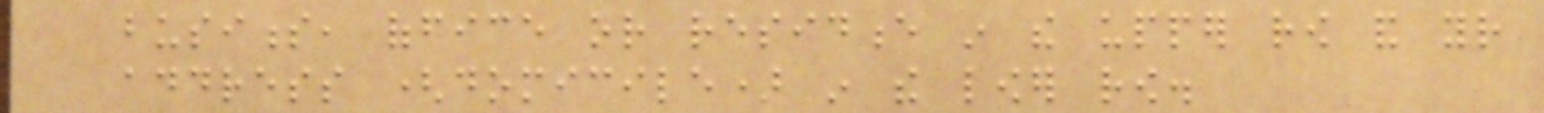business, office or residence in the upper row and your
address (domicile) in the lower row.
